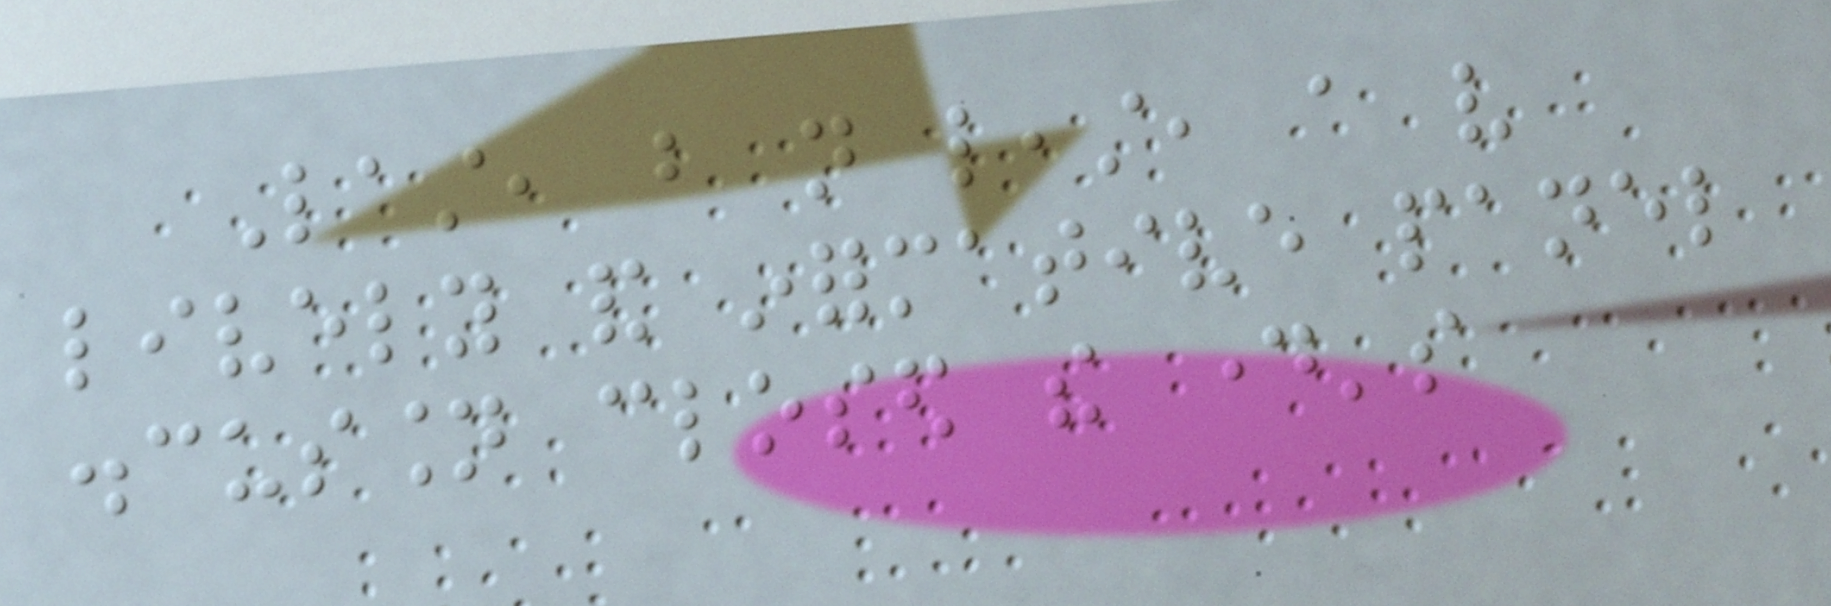Last, but not least, a very
lively and informative panel
discussion closed the day's
